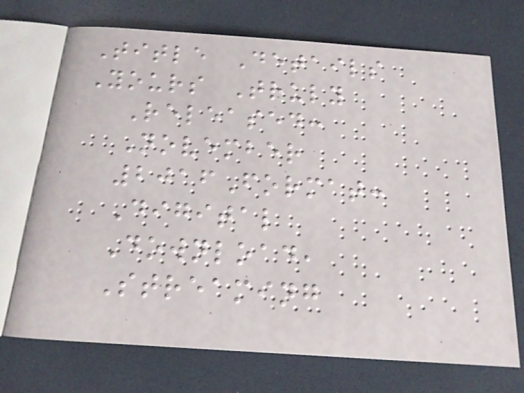Title Details
Yours Truly
Released:
November
2016Format:
Digital
Download,
Streaming
